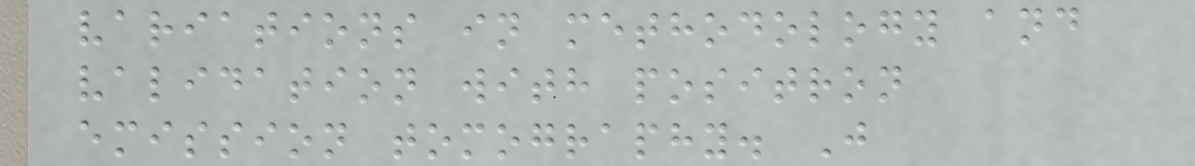variations in methodology and
validation with positron
emission tomography. J
